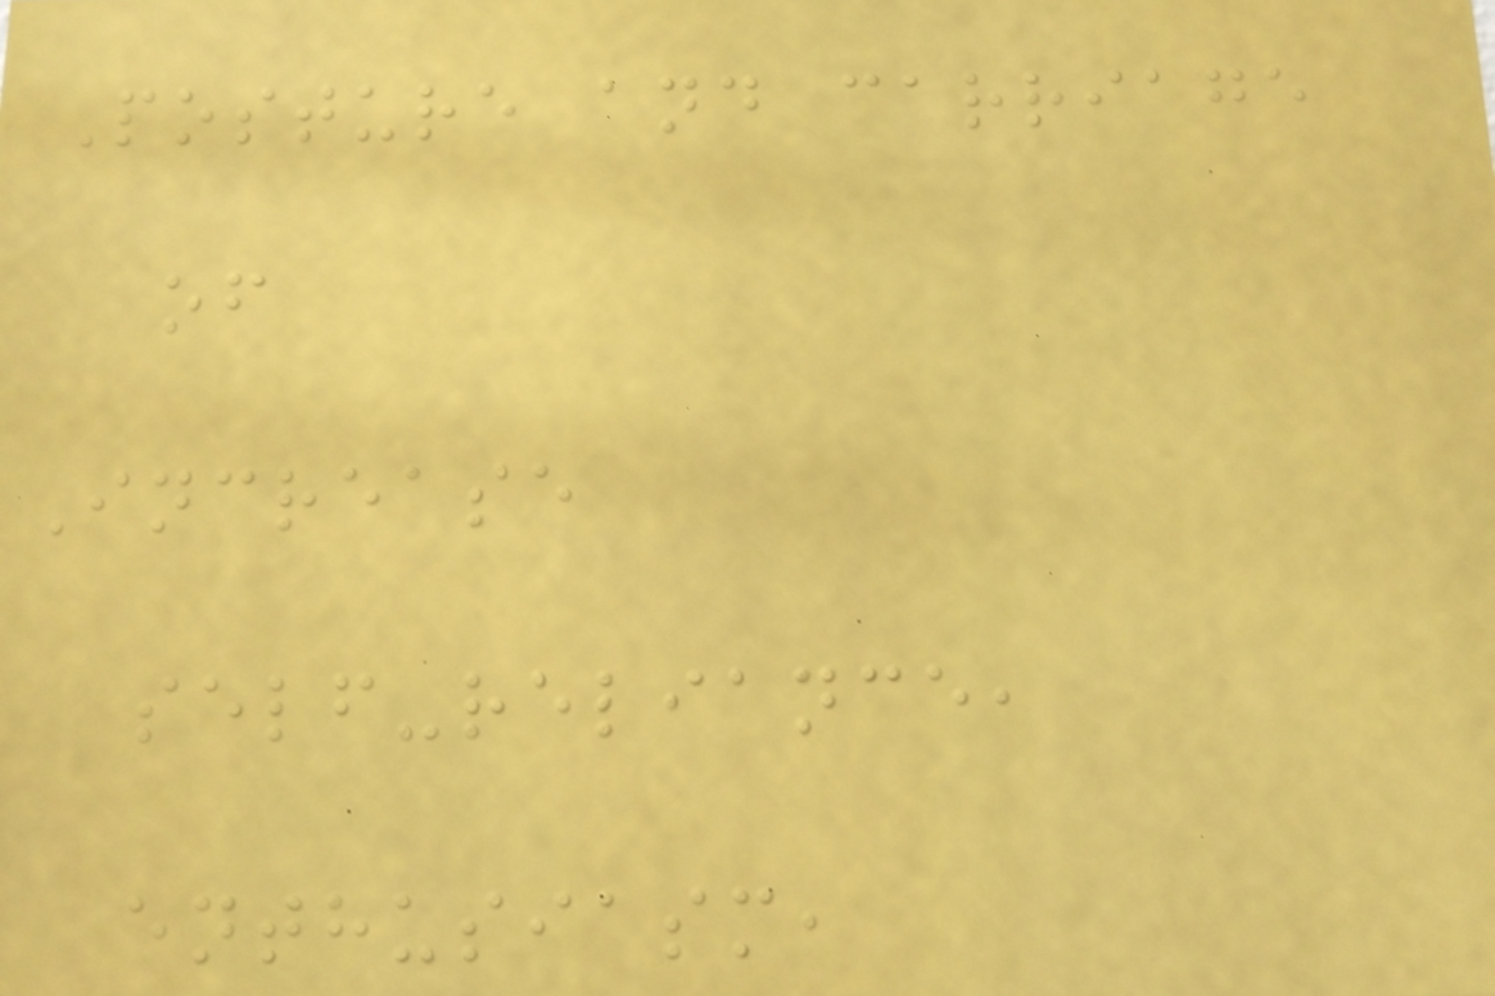Posture and carriage
of
Increase
self-reliance,
enthusiasm,
